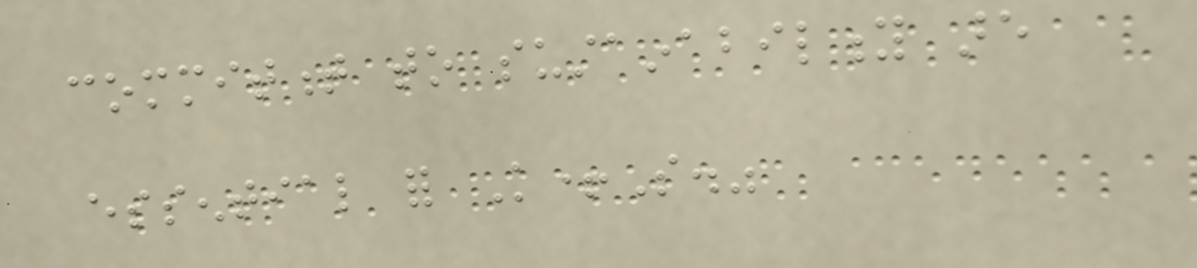commitment to sustainability are
essential for K+S."
